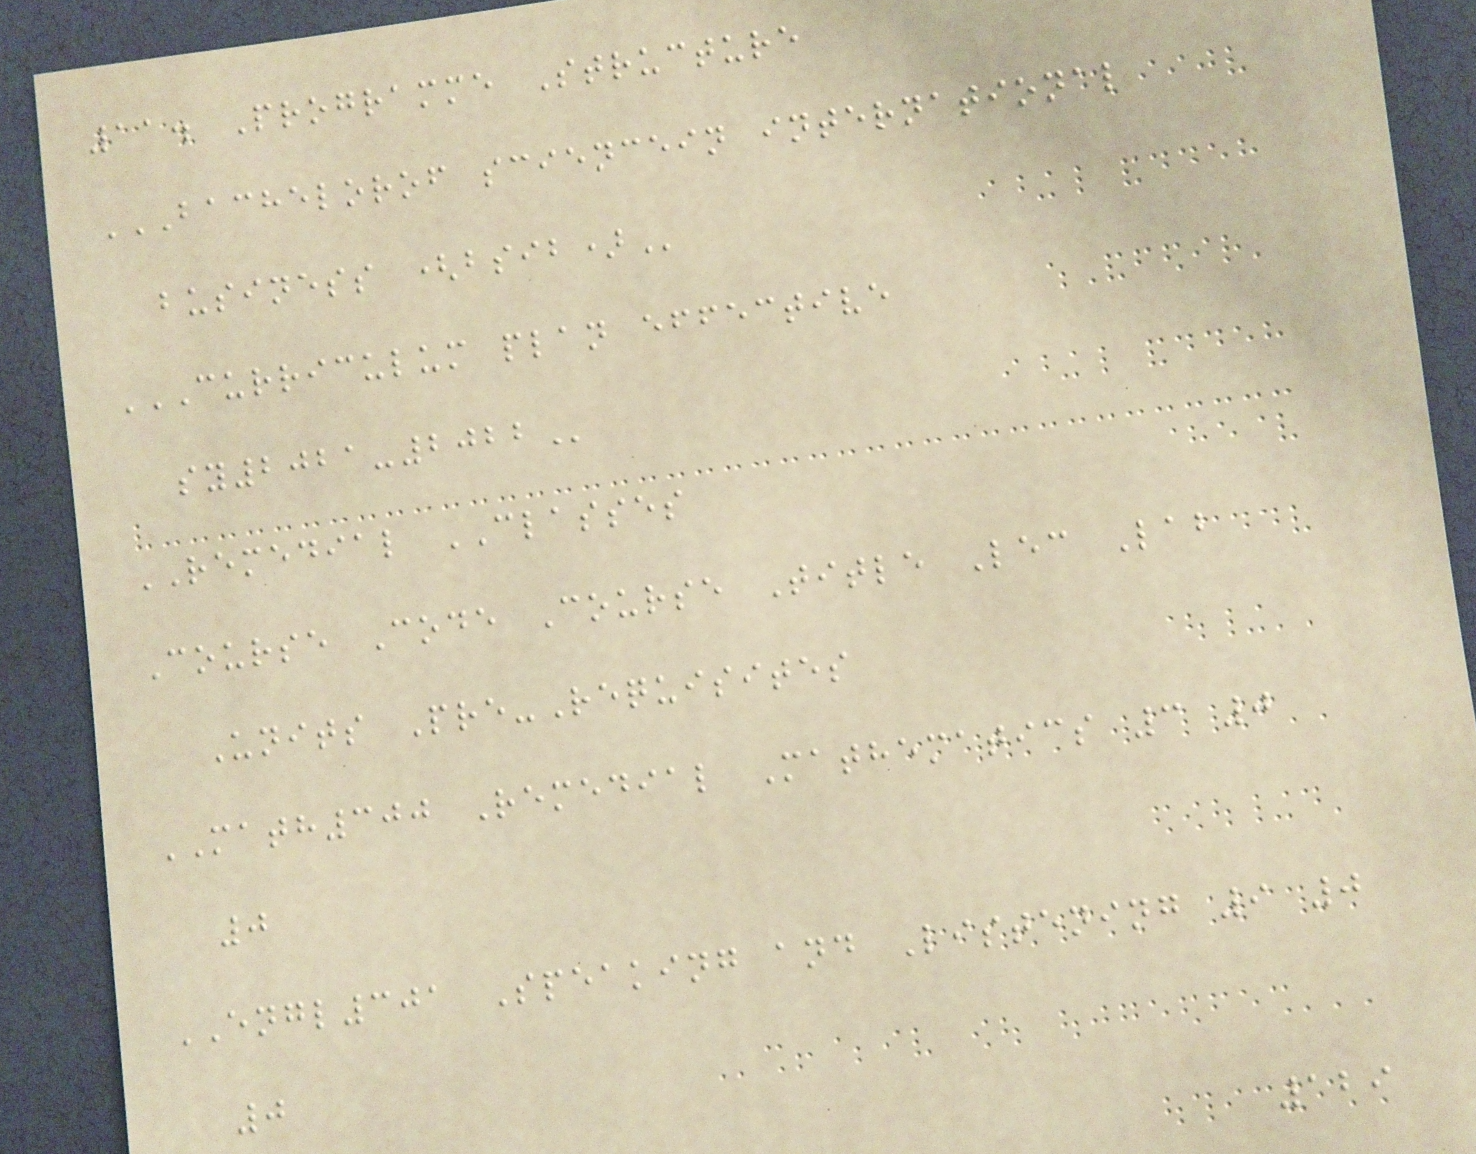11. Programme Structure
BACHELOROF SCIENCEIN INTERNATIONAL
BUSINESS (BSIB)
CURRICULUM PLAN EFFECTIVE
SY2021-2022
REMEDIAL CLASSES
Course Code Course Title Lec Lab
Units Pre-Requisites
MATH300 Remedial Mathematics 3 0
0
ENGL301 Speaking and Listening 9 0
0
129
